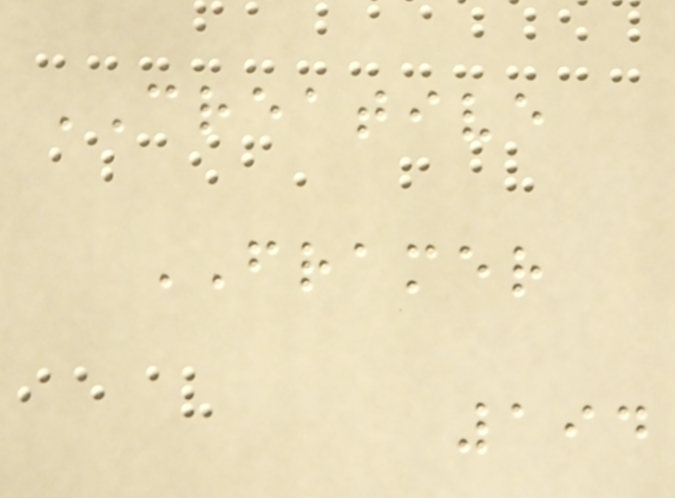CREATIVE
FRAMER
194
